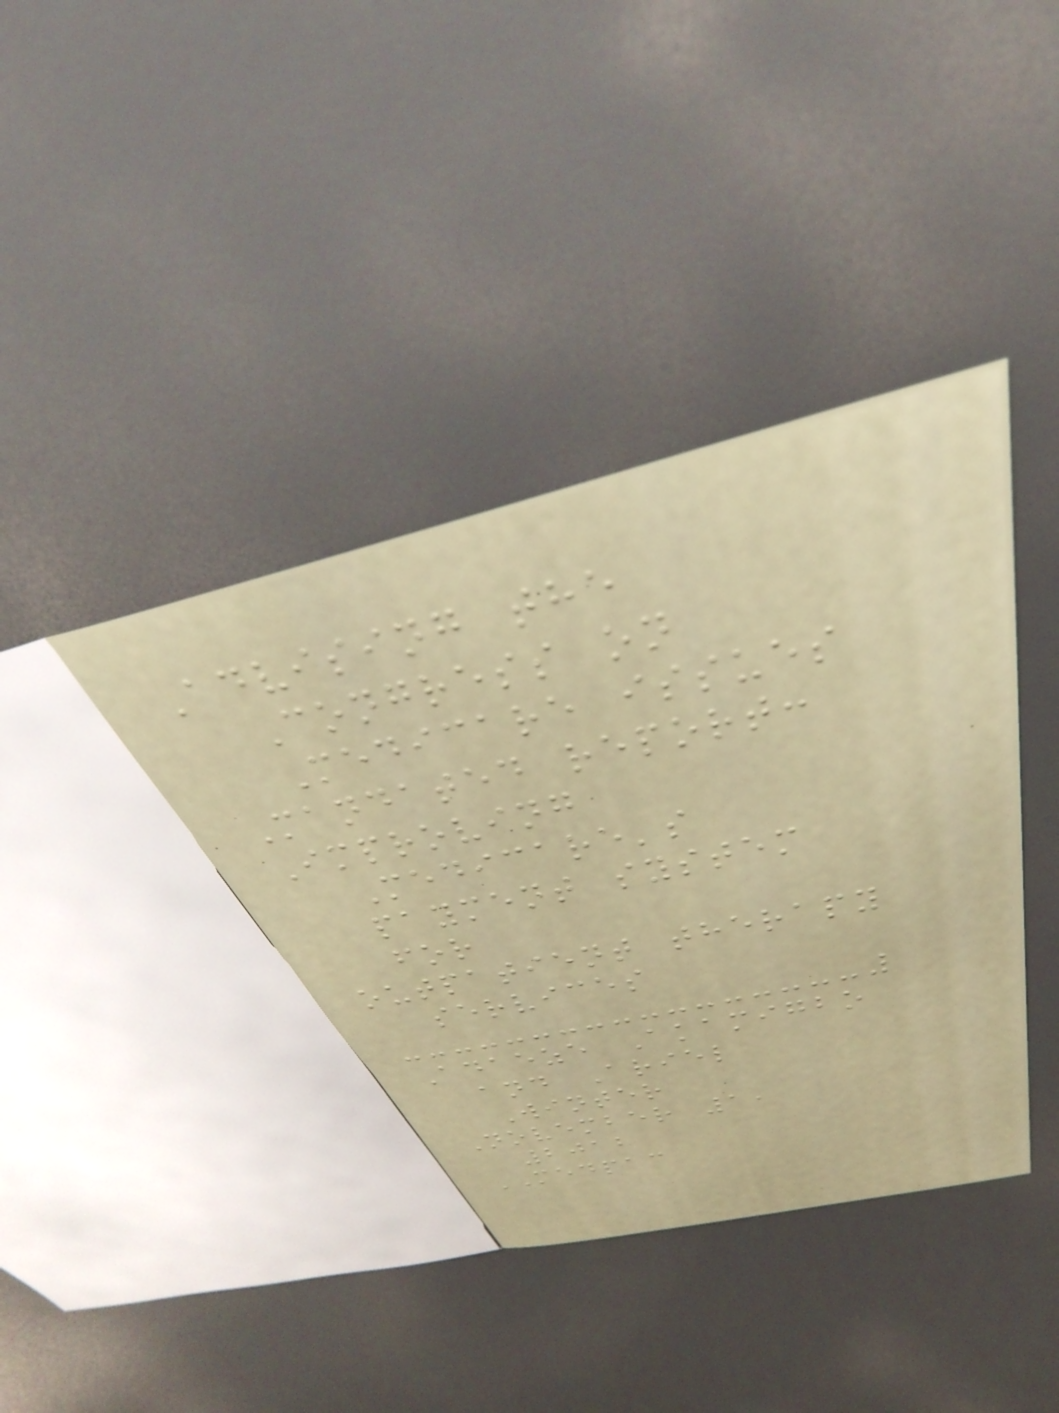Advising the
Congress on
Medicare issues
Mandated report:
Improving
Medicare's
payment system
for
outpatient therapy
services
Adaeze Akamigbo
and Ariel
Winter
November 1,
2012
MEDPAC
